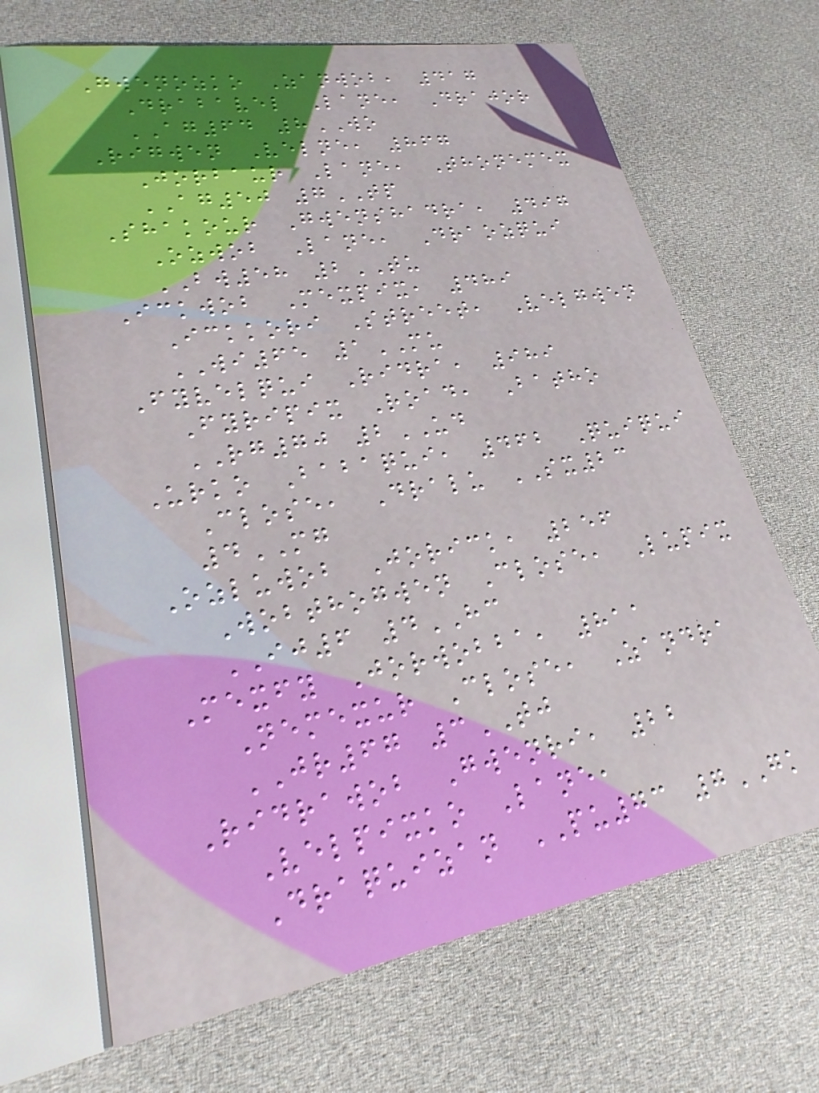Gwenozko Zanwob, 417
Drabavel Lane, Drajor
AG64 8WO
Rigwen Velne, 867
Jorbaur Lane, Thonemex
AG50 7TP
Shakour Gwenshadra, 497
Ozwob Lane, Draozqui
BW58 2TU
Ickwob Mexpix, 489
Ickkori Street, Velgwen
WI65 1MU
Fyvelqui Ridra, 989
Fyripix Road, Batho
RG70 2UD
Urko Babaqui, 462 Quiqui
Close, Dralu SX23
4MG
Ozluwob Jorick, 256
Wobthogwen Close, Lupix
IJ6 4HC
Mexfy Jorwobba, 811
Nemexur Close, Zandra
JR67 3TJ
Ridrawob Gwenri, 22
Velpixko Lane,
Draquizan PU73 7GK
